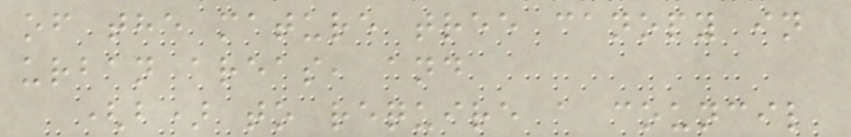of the mature tree canopy in
urban areas, and
(b) to require a council
